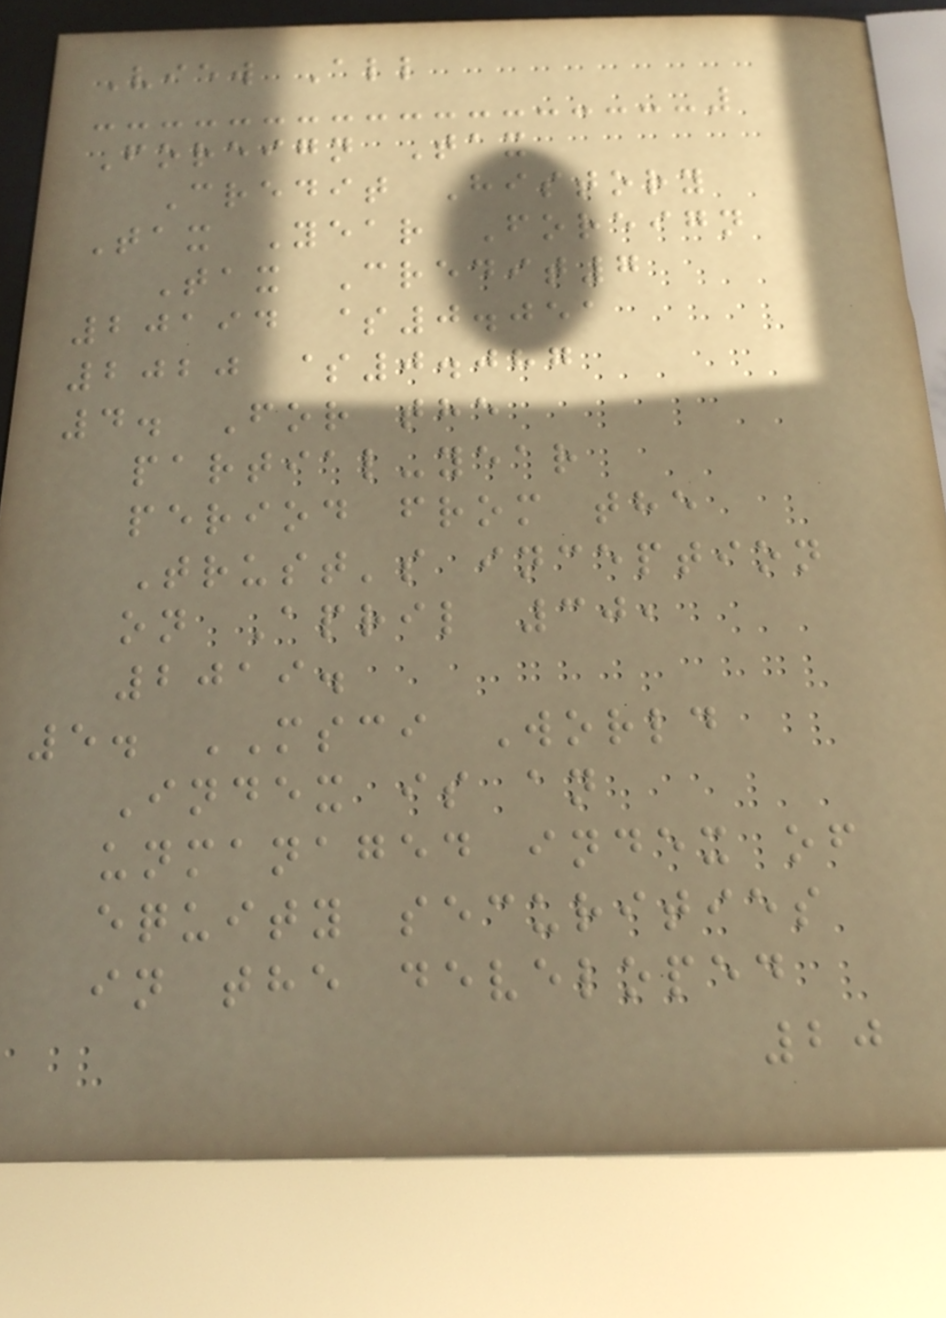View All
Foreign Tax
Credit History
Tax Year Foreign
Tax Credit7
20194 $0.051
2020 $0.087
4. For the
partial-year
period from the
Trust's inception
on April 30,
2019.
5. MSCI World
Index is an
unmanaged index of
equity securities
in the developed
20
